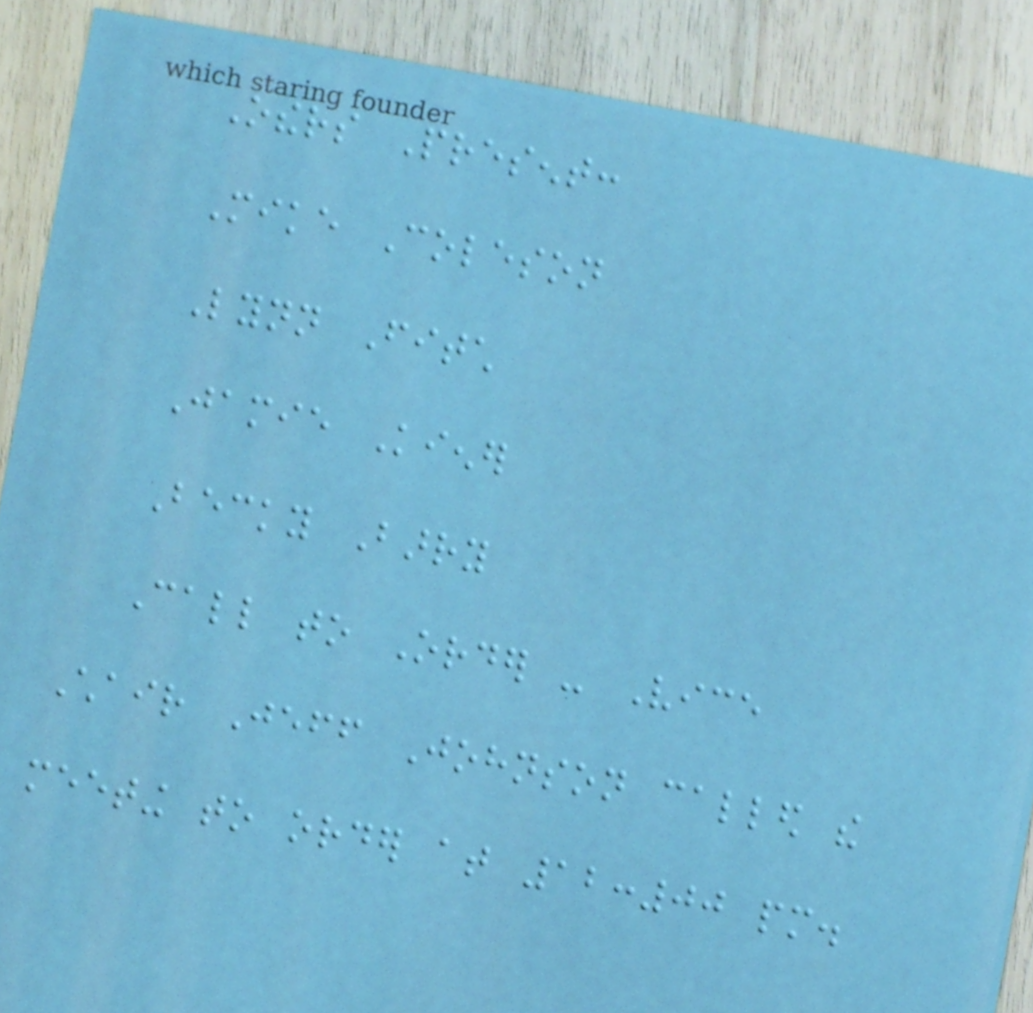Others Present:
Mike Coleson
Lynn Fitch
Jamie Kiener
Becky Barry
Call to Order - Vice
Chair Jeff Johnson called the
meeting to order at 12:00 pm.
